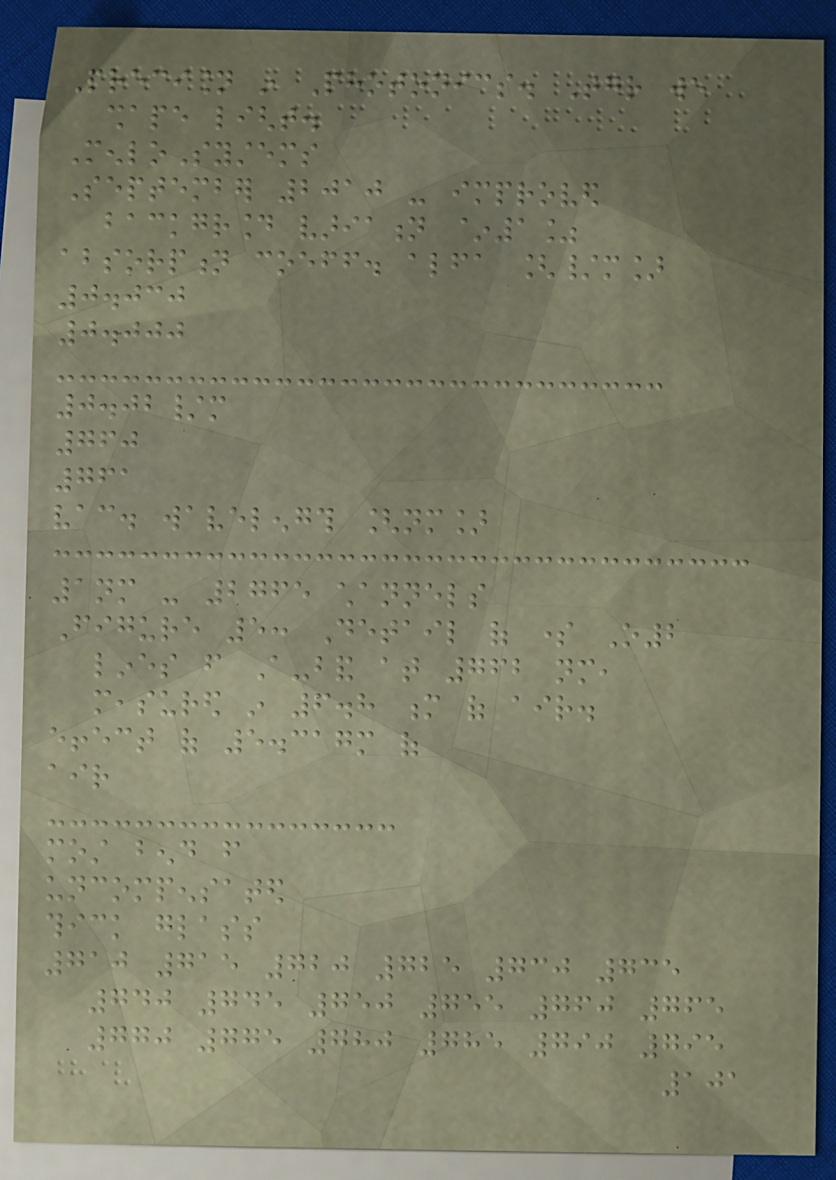Precision in Photonics. Together we
shape light.
MenloSystems
September 2010 - improved
background variation ~1%
absorption coeff. alfa [/m]
0.030
0.000
0.02/m
760
761
vac. wavelength [nm]
1nm - 2765 channels
Figure 5: Detail of some O2
lines from A-band at 762 nm,
measured in 6.8 m of air.
effect of 5.317m of
air
most bend from
uncompensated
thick glass
710 715 720 725 730 735
740 745 750 755 760 765
770 775 780 785 790 795
101
